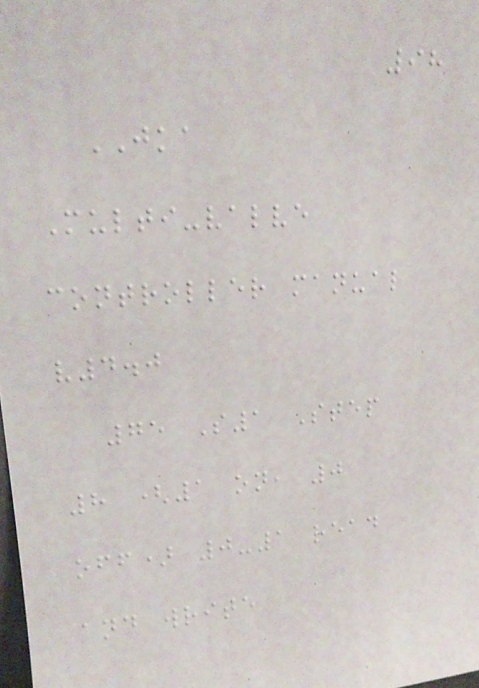98
JKA
Multi-valve
controller manual
v4.0
75 S1 Step
8 (1 on, 0
off) 0-1 read
and write
